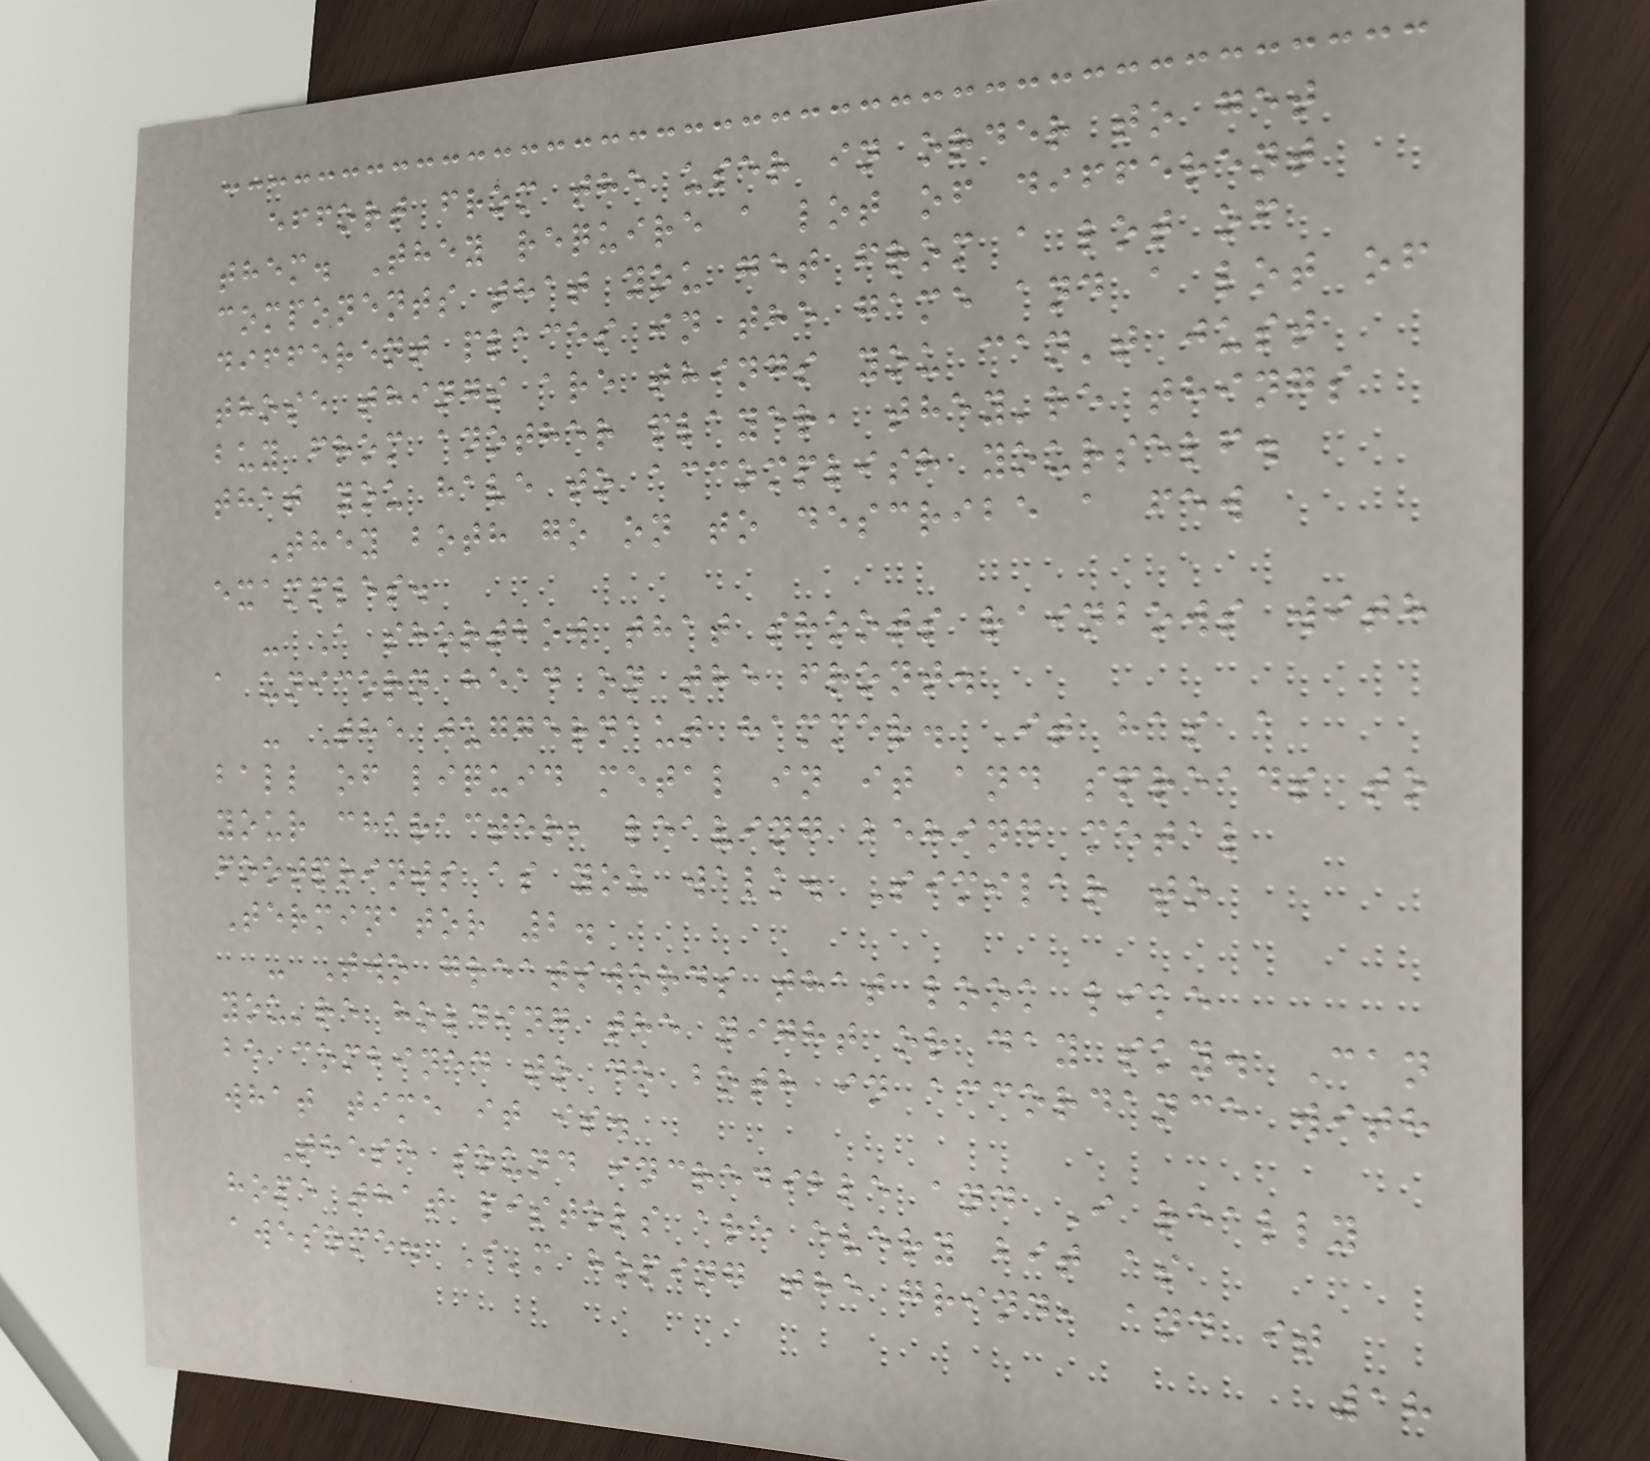effort from the user in order to get
them. They require a lot of different
components that you get from a lot of
different places in the game and a lot of
those things are things you can't just
buy from another player, they're things
that you have to accomplish yourself.
They both go on to describe a few
examples.
- A shortbow that shoots rainbows with
a unicorn head on the front.
- The juggernaut hammer. It has a
ball of liquid metal in it and spreads to
your character, leaving behind metal
footprints as you walk. Similar to
Terminator 2.
- Two greatswords that look like
you're holding the night or day sky. Can
be combined to do both in accordance with
what time it is.
These sound incredible and I really
hope that pistols are every bit as
awesome. I'm hoping the grind, and it
18
